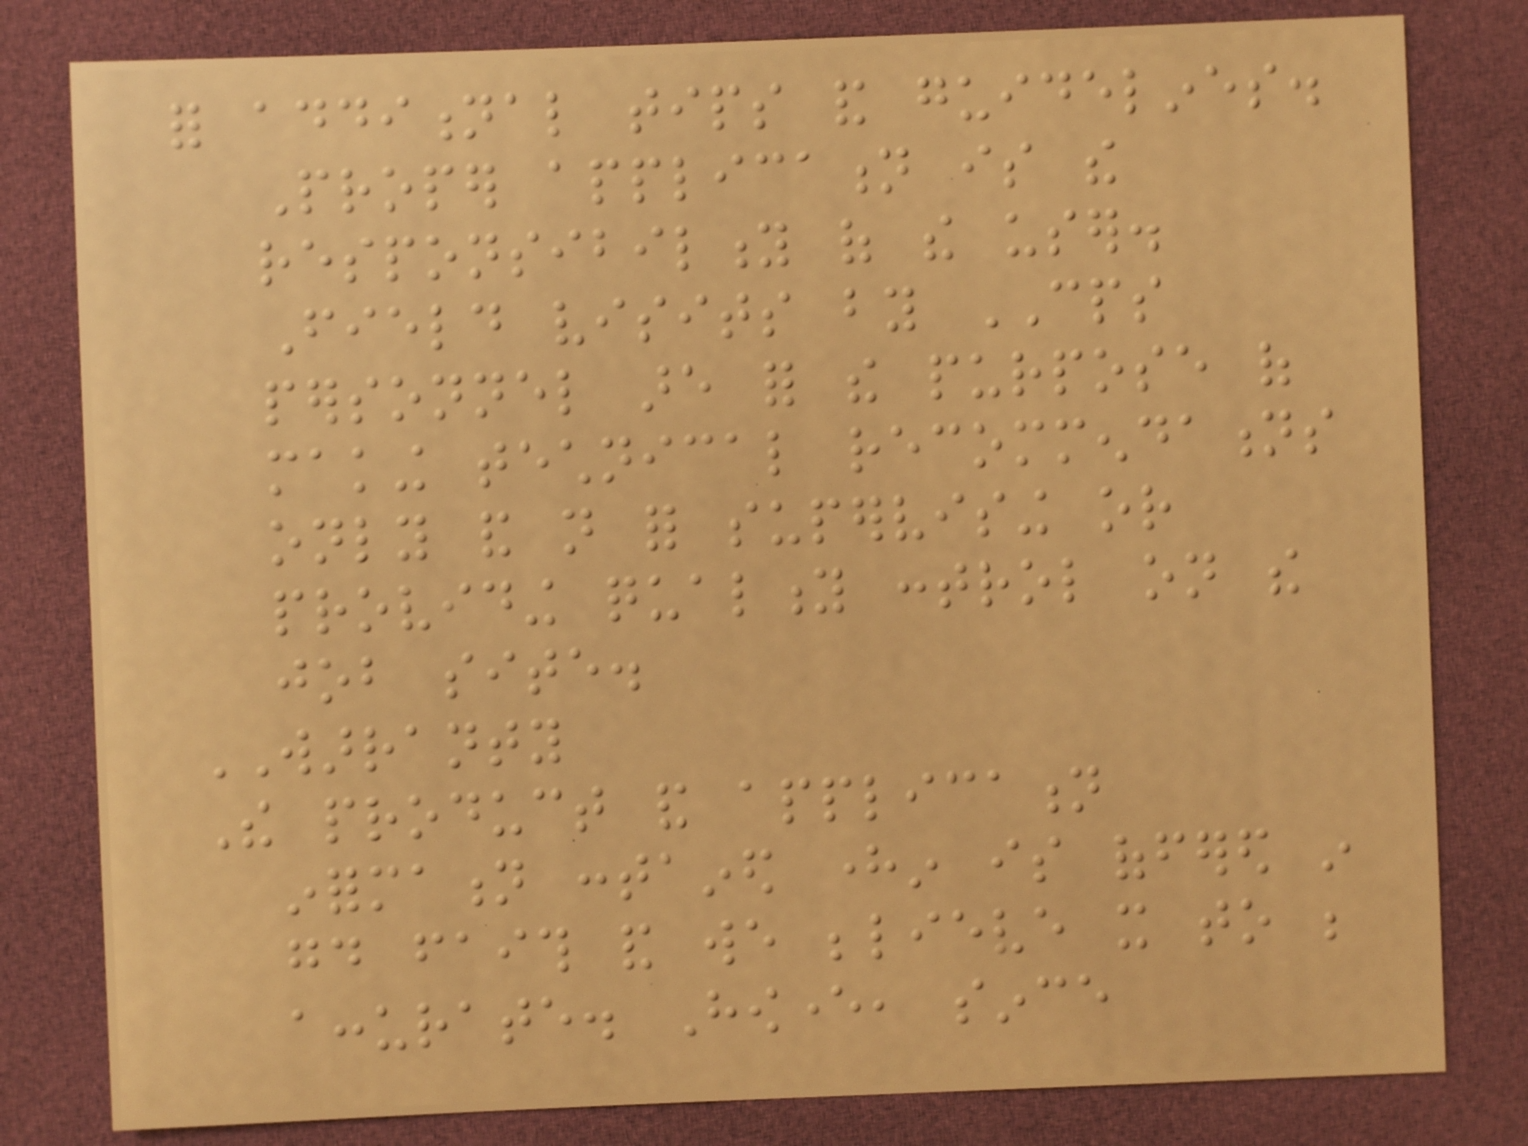for additional tips and guidelines.
Proper application is the
responsibility of the user.
Field visits by CPS
personnel are for the purpose of
making technical recommendations
only and not for supervising or
providing quality control on the
job site.
WARRANTY
The product and application
information contained herein is offered in
good faith and we believe it to be
accurate. However, since
